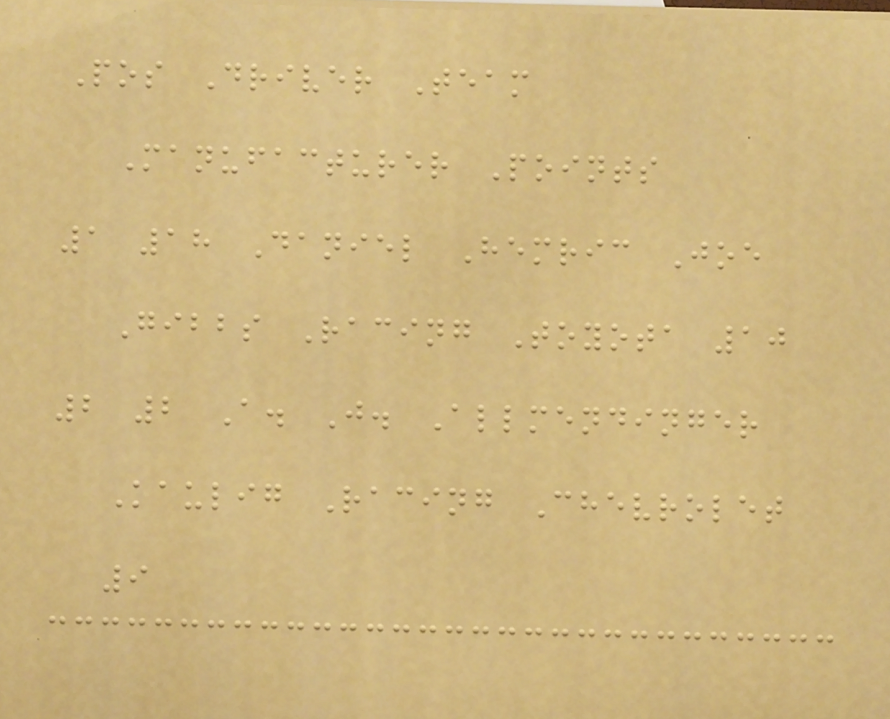Pos Driver Team
Manufacturer Points
1 18 Daniel Hemric Joe
Gibbs Racing Toyota 10
2 2 A. J. Allmendinger
Kaulig Racing Chevrolet
9
